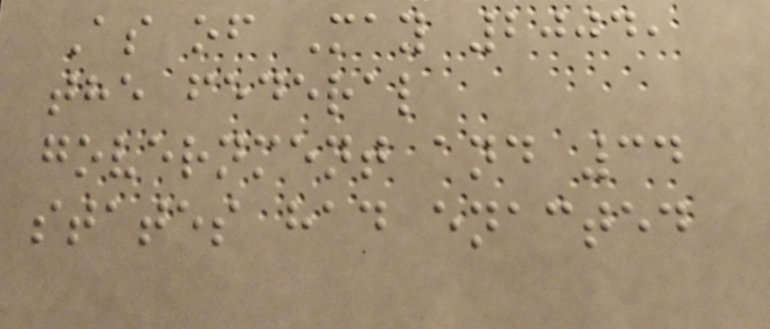As of May 2004,
the federal
government and 34
states had enacted
